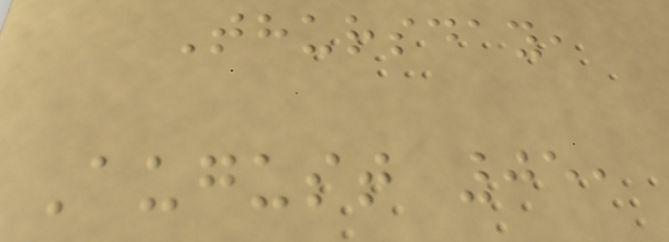Thursday,
August 05,
